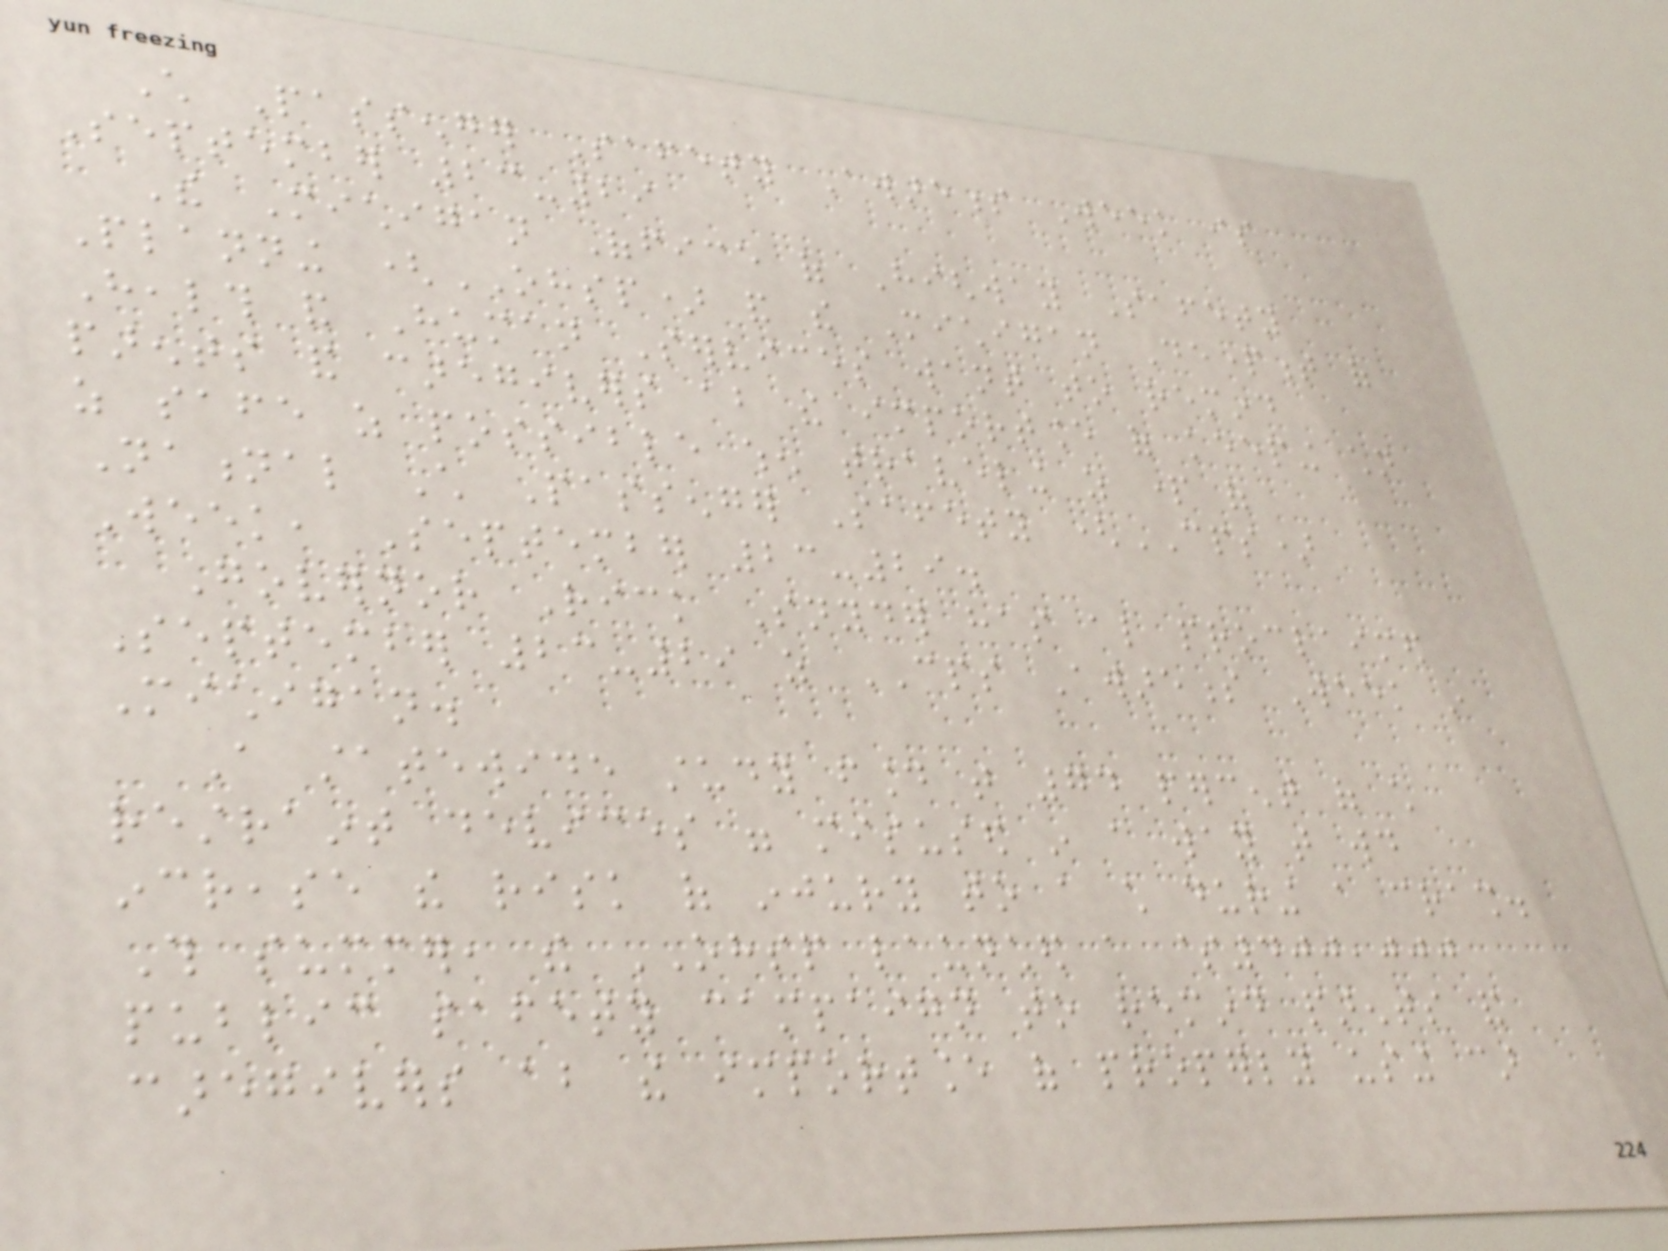Child Passenger Safety Awareness Week is
September 23-29
The Michigan Office of Highway Safety
Planning (OHSP) and the Michigan Department of
Health and Human Services want to remind
parents and caregivers about the importance of keeping children
as safe as possible when traveling as part of
National Child Passenger Safety (CPS)
Week, September 23-29.
Governor Rick Snyder has also proclaimed
September 23-29 as CPS Awareness Week in
Michigan.
A statewide study found that 74 percent of child
restraint devices were misused in a way that would
increase the risk of injury to a child during a crash.
This summer, the OHSP launched a $400,000
public safety campaign to remind parents and
caregivers about the importance of properly using car
